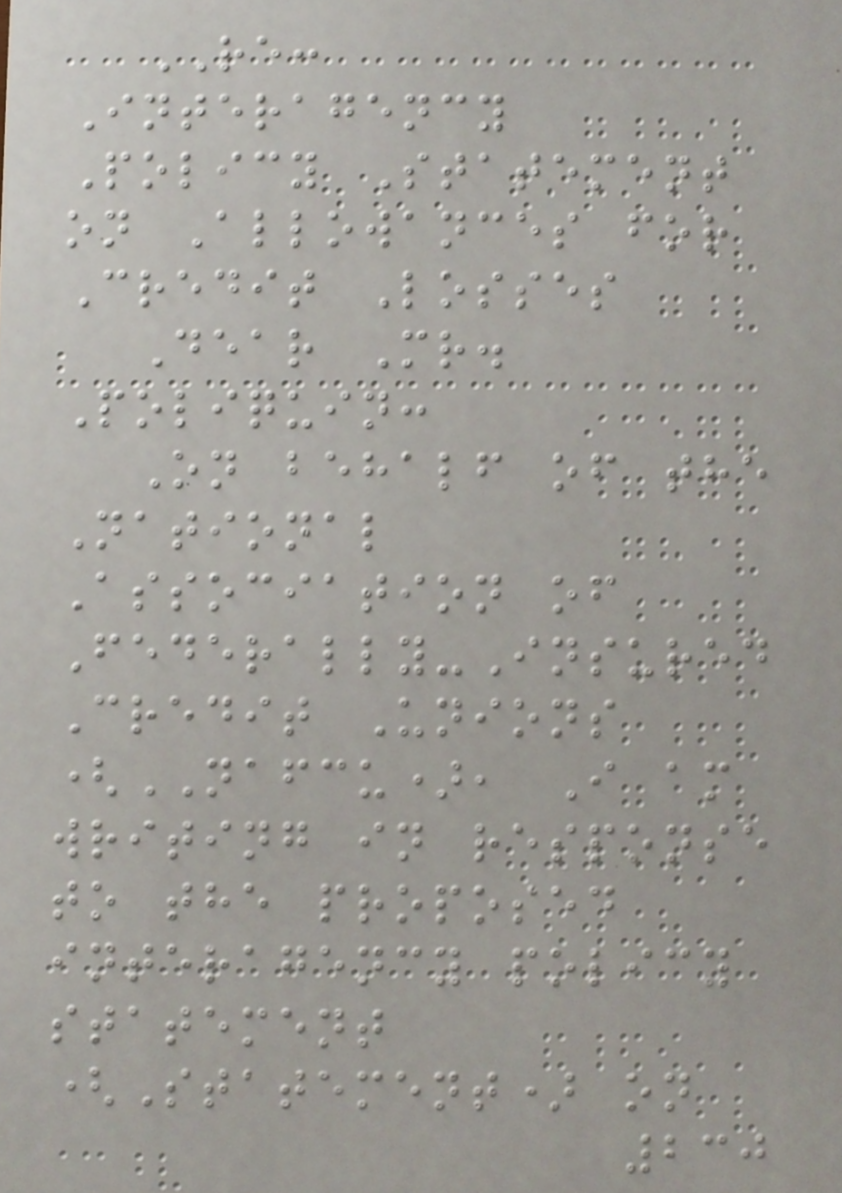RE:
Interagency
Policy Statement
on Allowances for
Credit Losses
Dear Mr.
Poliquin:
On behalf of the
National
Association of
Federally-Insured
Credit Unions
(NAFCU), I am
writing in response
to the proposed
interagency policy
statement
(Statement) on
230
